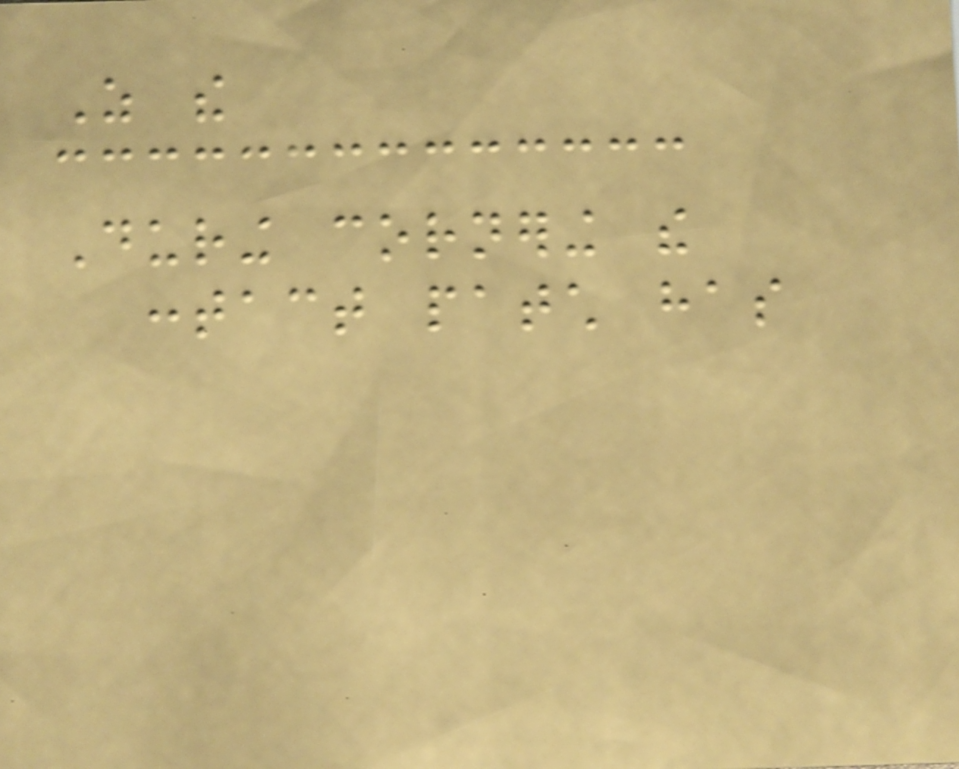As the
During cornering the
contact patch has
